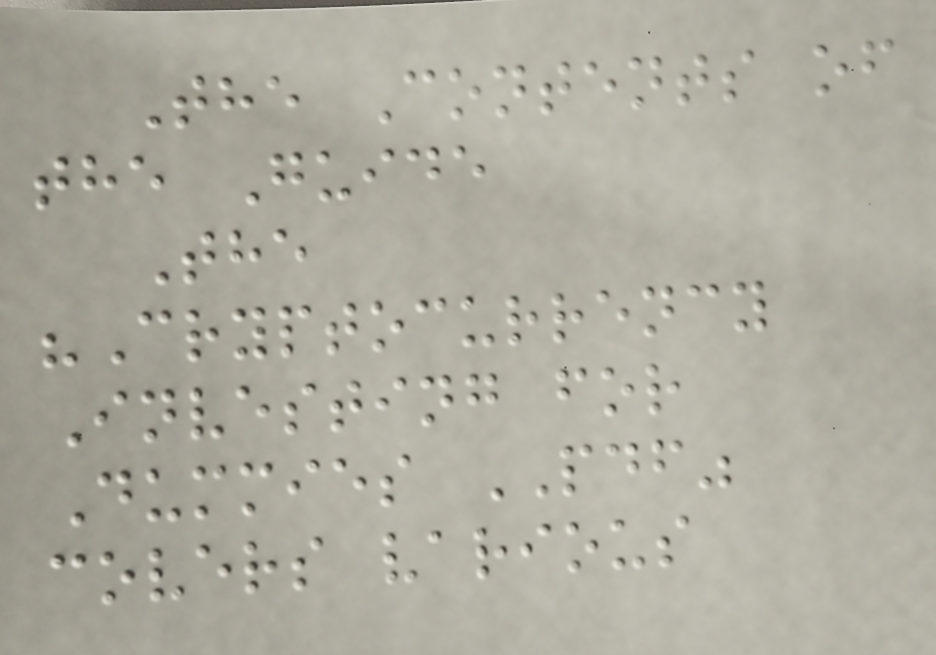The Contents of
the Guide
The
"Cryptocurrency
Investing for
Dummies PDF"
covers various
